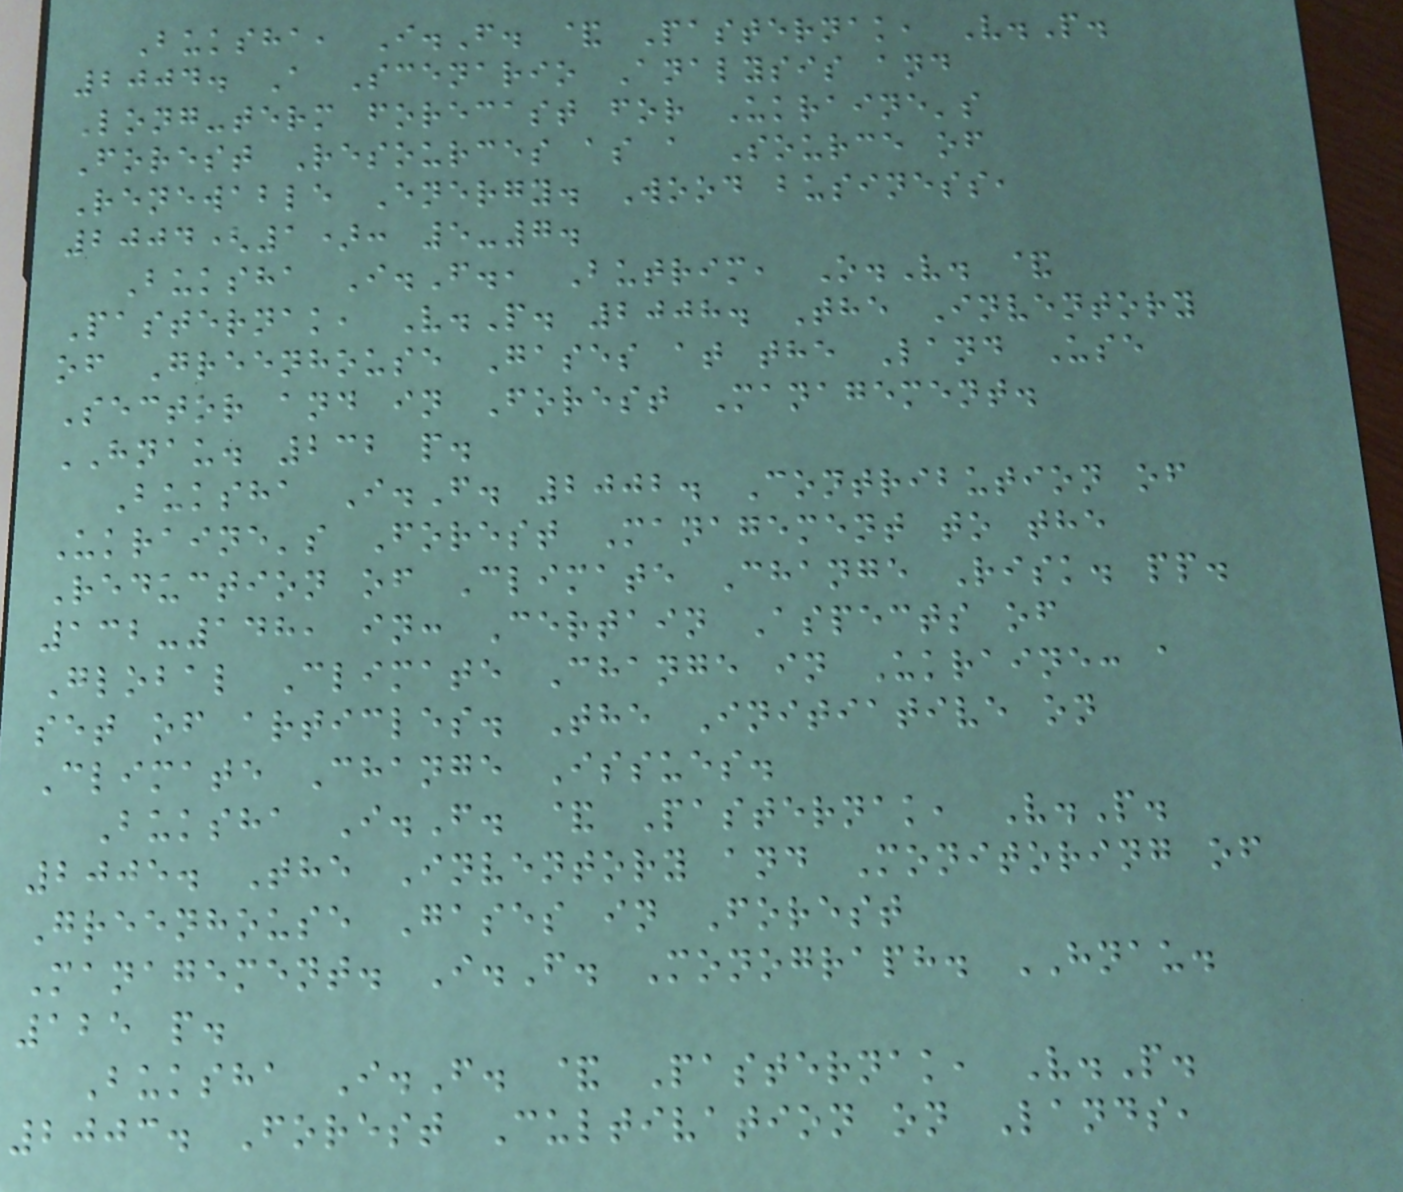Buksha, I.F. & Pasternak, V.P.
2004. A Scenario Analysis and
Long-term forecast for Ukraine's
Forest Resources as a Source of
Renewable Energy. Wood business,
2004(1): 5-7.
Buksha I.F., Butrim, O.V. &
Pasternak, V.P. 2008. The Inventory
of Greenhouse Gases at the Land Use
Sector and in Forest Management.
HNAU. 232 p.
Buksha I.F. 2002. Contribution of
Ukraine's Forest Management to the
Reduction of Climate Change Risk. pp.
132-148, in: Certain Aspects of
Global Climate Change in Ukraine: a
set of articles. The Initiative on
Climate Change Issues.
Buksha I.F. & Pasternak, V.P.
2005. The Inventory and Monitoring of
Greenhouse Gases in Forest
Management. I.F. Monograph. HNAU.
125 p.
Buksha I.F. & Pasternak, V.P.
2003. Forest Cultivation on Lands,
